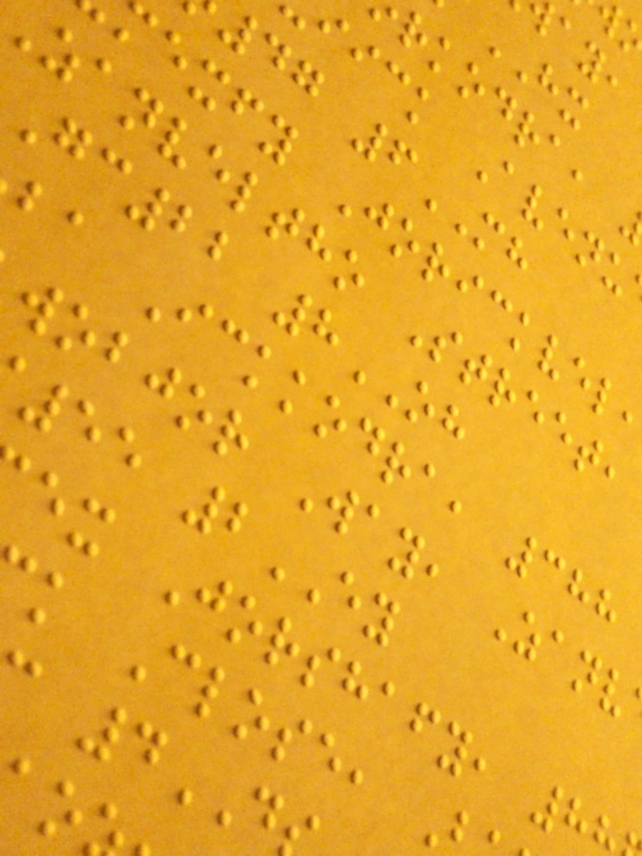HX
rkodra,
iick Avenu
47 6MH
exfy Jorickvel
zanveltho Street,
gc22 8OH
ba Ickkodra, 388
wobjor Way, Zanv
55 2EY
ex Jorshafy, 8
k Close,
